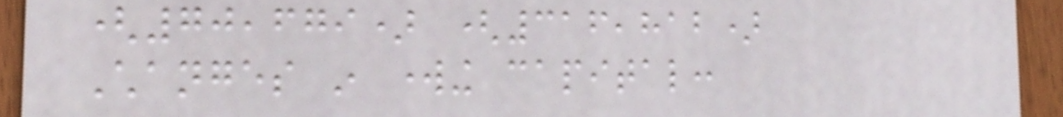(70,679) (316,812)
Changes in working capital:
